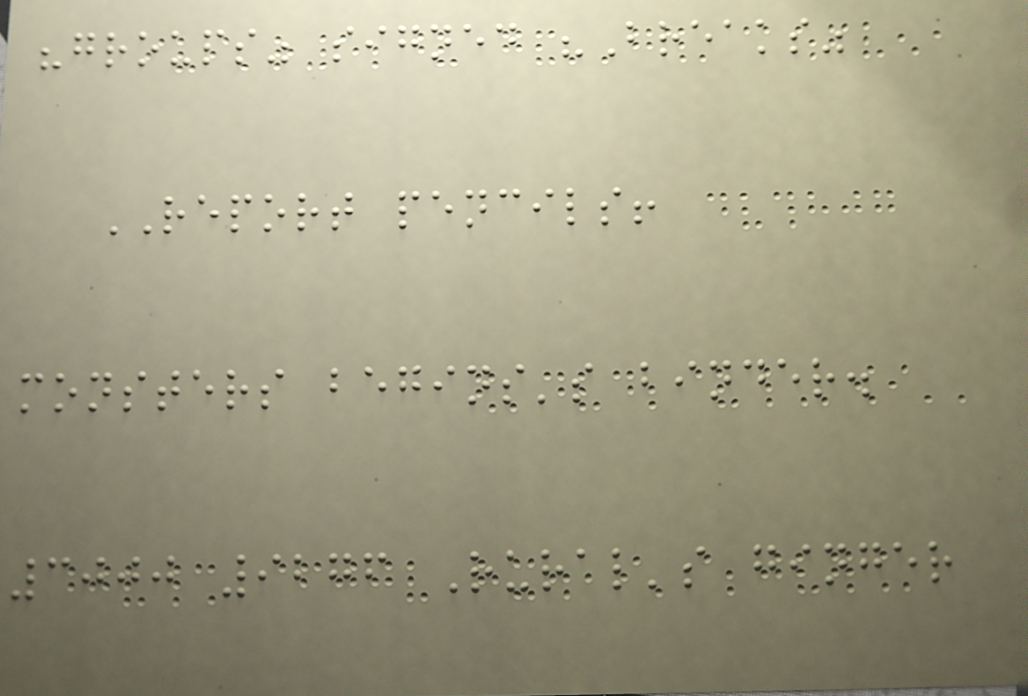"groups" signed "Breaks"
REPORT pencils!
monsters begins's binder.
3000 9276 Rural's ginger
